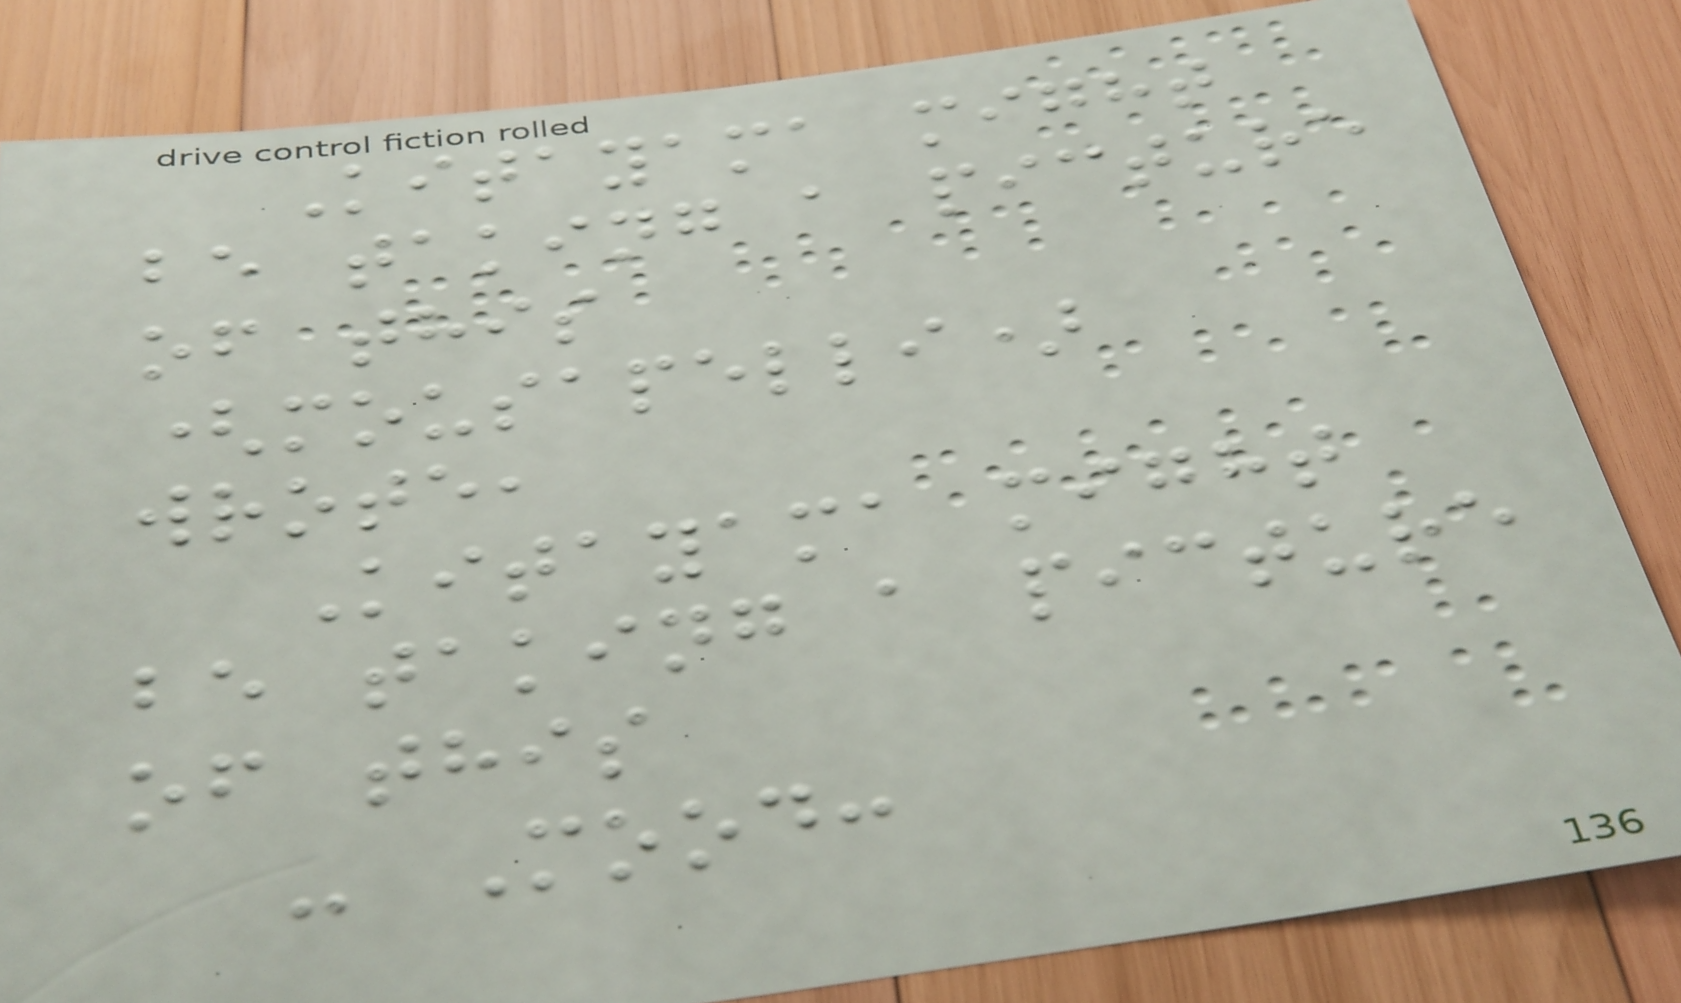Kitayama might
be taking a picture
of this
(mousapelli)
wrote,
Kitayama might
be taking a picture
of this
- Mood:
